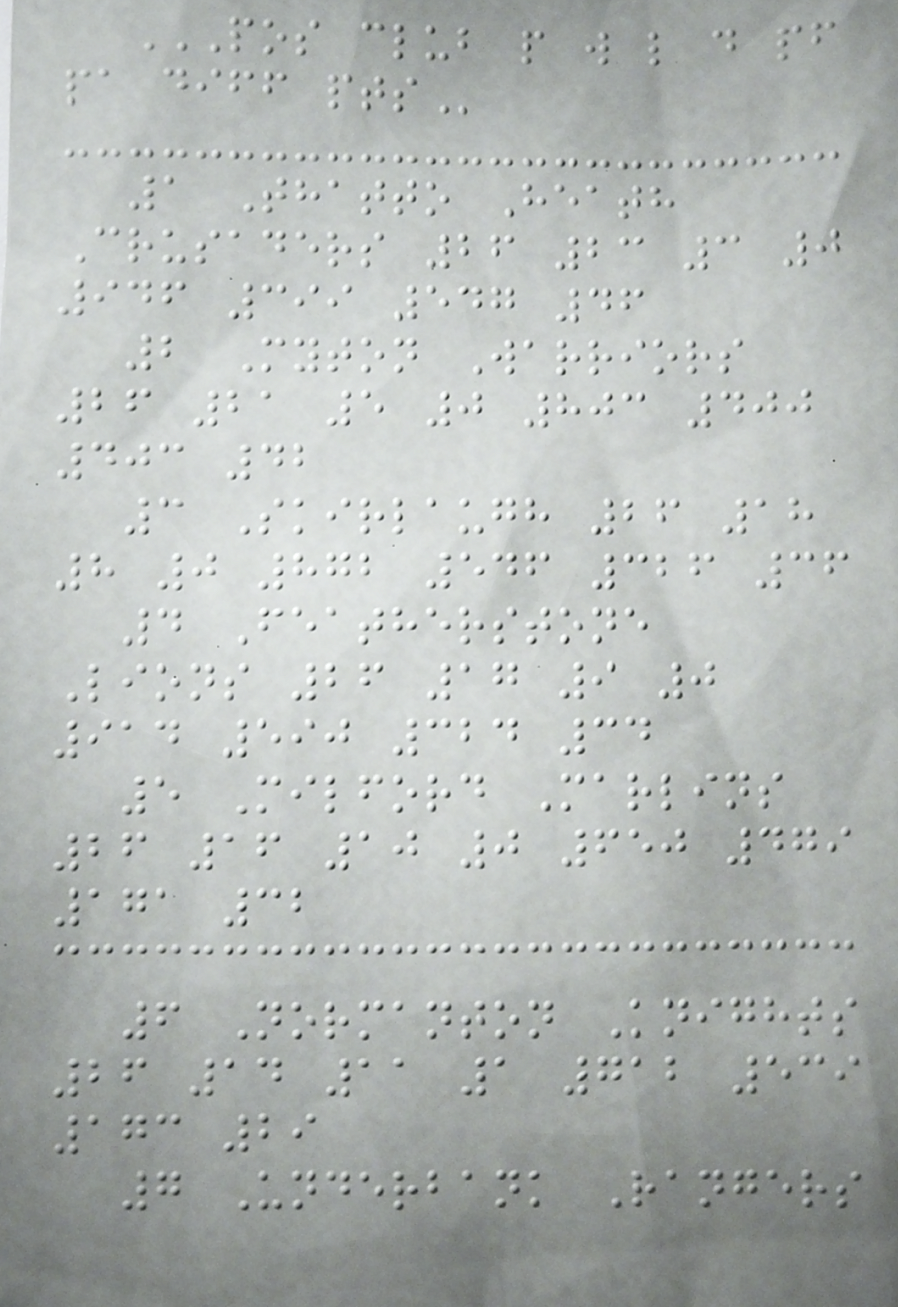POS CLUB P W L D PF
PA DIFF PTS
1 Thatto Heath
Crusaders 26 23 3 0
946 399 547 46
2 Myton Warriors
26 21 5 0 803 400
403 42
3 Skirlaugh 26 18
8 0 872 546 326 36
4 Featherstone
Lions 26 17 9 0
914 590 324 34
5 Milford Marlins
26 16 10 0 650 479
171 32
6 Normanton Knights
26 14 11 1 712 539
173 29
7 Underbank Rangers
